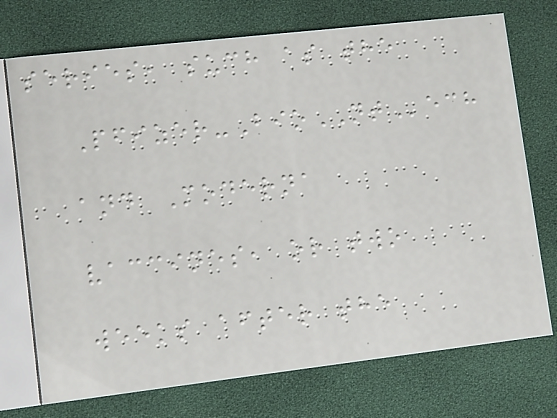series, such as the
Pfizer-BioNTech
and Moderna
vaccines, or two
weeks after the
